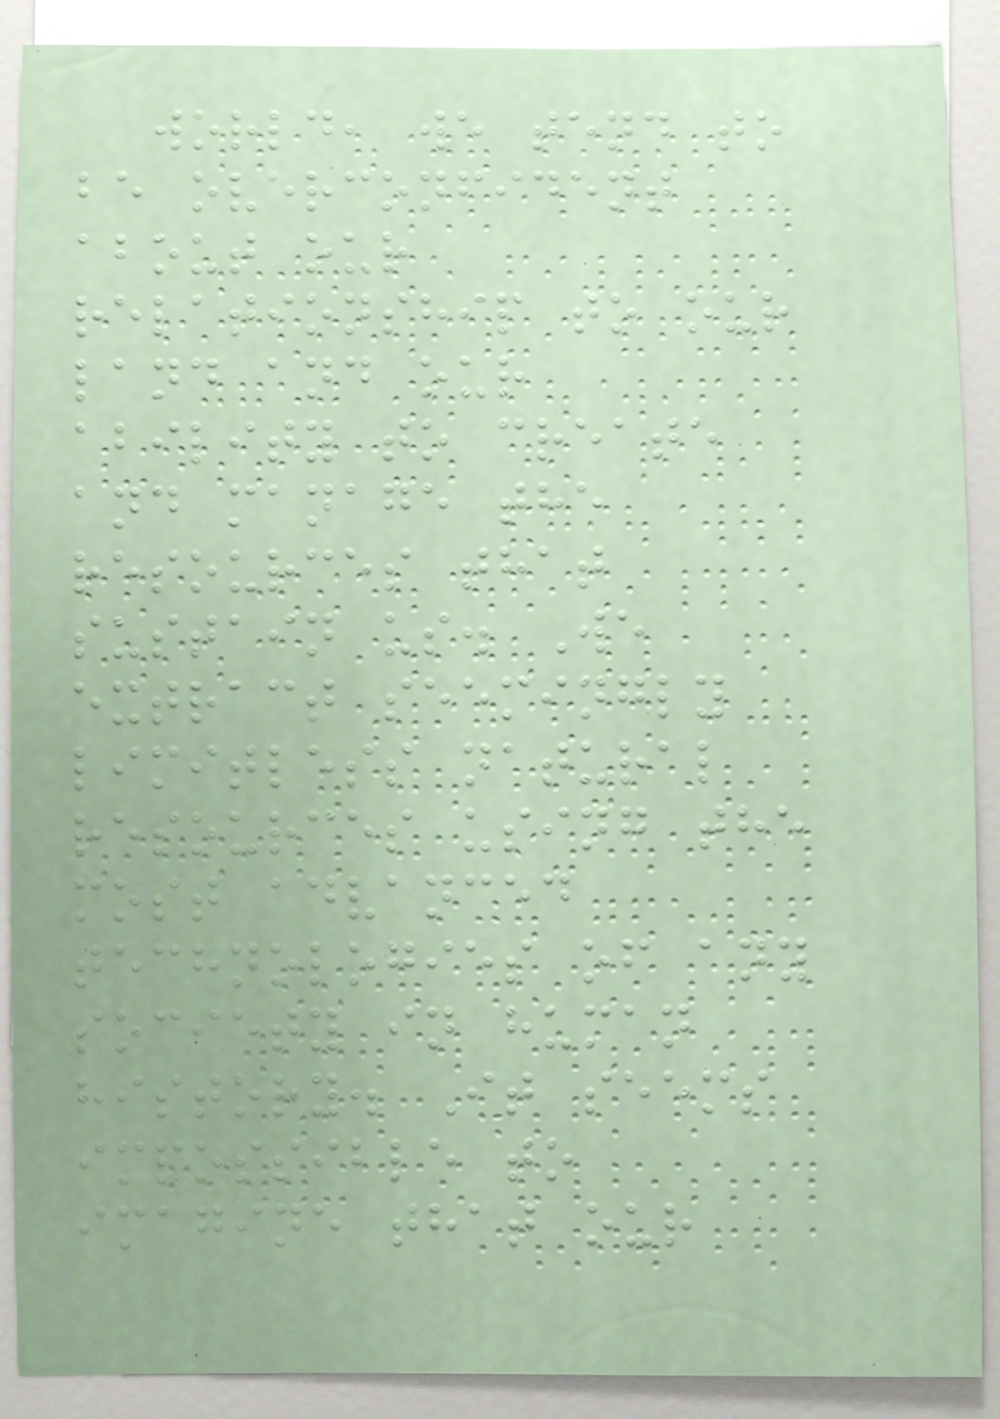world, we tend to
be overconfident
about our
relationship to our
land and our
ability to create
and manage the
resources that
sustain us. We
extract seemingly
limitless natural
resources using the
most advanced
technologies of any
society in human
history. It seems
impossible to
imagine that our
